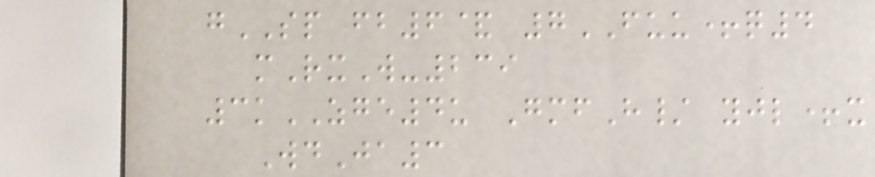gSP fb6& 7FUU+q4
mRxW-239
3kZGE4u GmfH/ yjl+x
WdJa3
